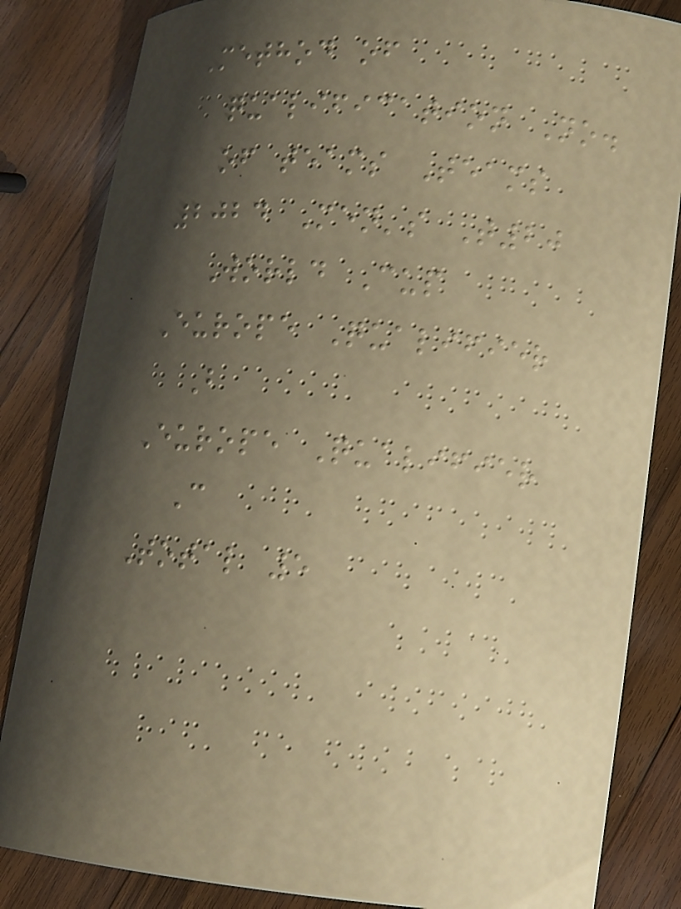Method of
qualification No.
of teams Teams
2024 Men's T20
World Cup
Europe Qualifier
B
Europe Qualifier
C
Total 5
